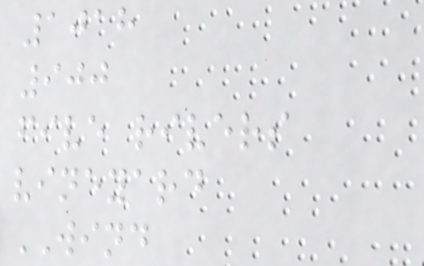1018
900
five rivers
vineyard
WIND
